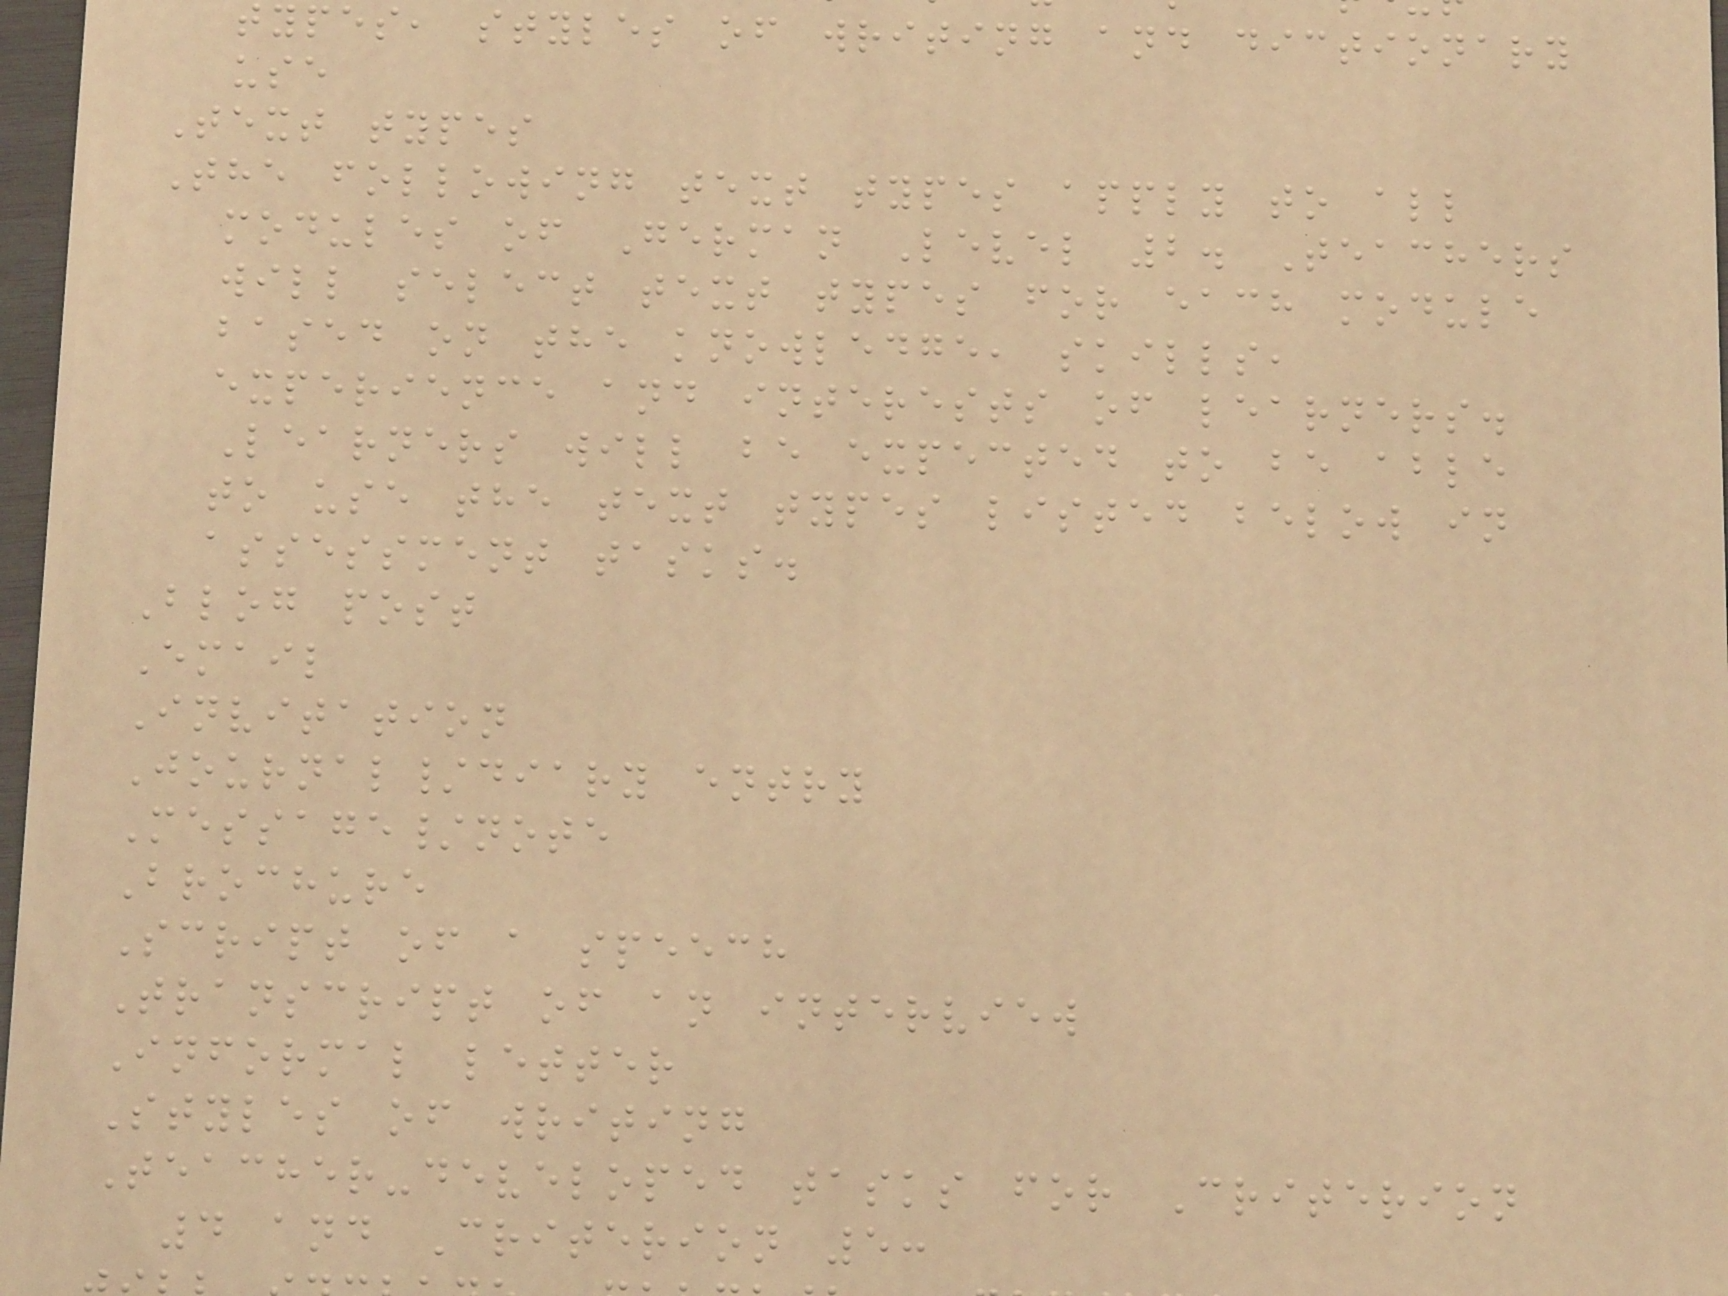types, styles of writing and dictionary
use
Text types
The following text types apply to all
modules of German Level 2. Teachers
will select text types for each module
based on the knowledge, skills,
experience and interests of learners.
Learners will be expected to be able
to use the text types listed below in
assessment tasks.
Blog post
Email
Invitation
Journal/diary entry
Message/note
Brochure
Script of a speech
Transcript of an interview
Informal letter
Styles of writing
Teacher-developed tasks for Criterion
4 and Criterion 5:
